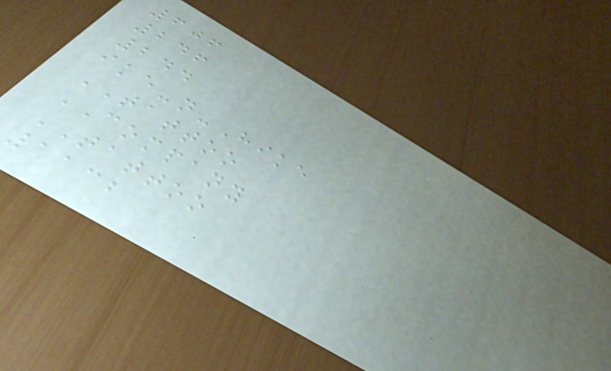606
246
244
ike-n-Hike
TATTOO
COMPANY
TATTOO
1132
